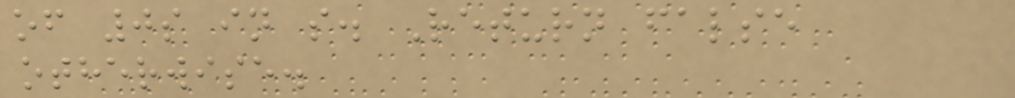of 0s in s. Return false
otherwise.
